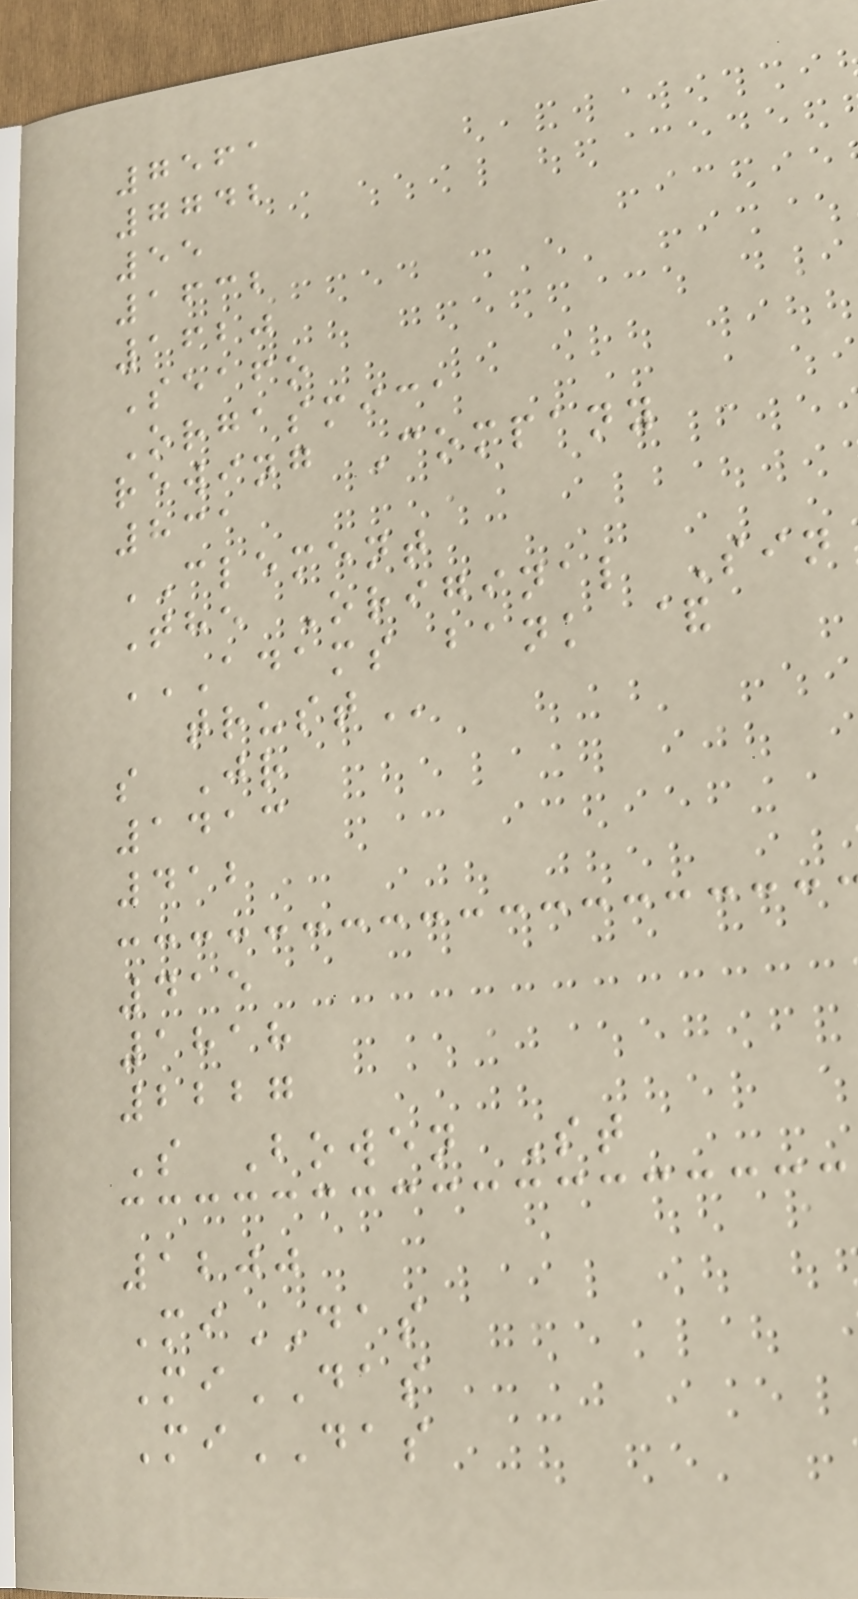7561
7742
55
1632
1620
Seafo
Orgasmica
rewing Company
831
CLEMENT
The Original Sin
ADAMS BANK &
TRUST
s Jr
1413
412
415
1818
2227
S Bowen St
1200
MiDAS
MiDAS
MiDAS
